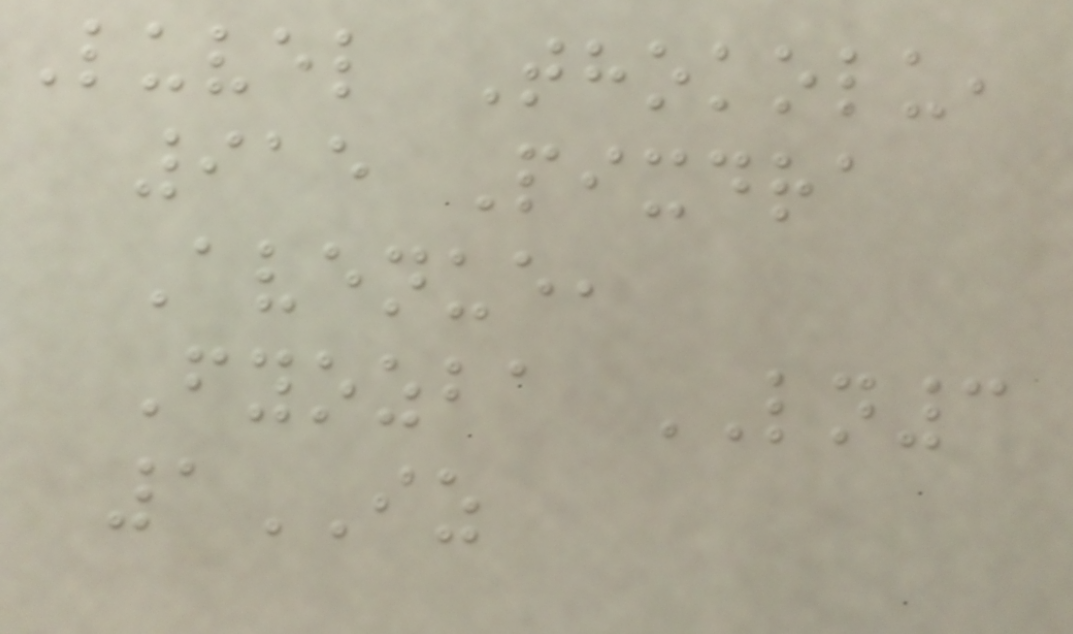Luvel Thokolu,
915 Pixdra
Avenue,
Fyozba LN3
1IZ
